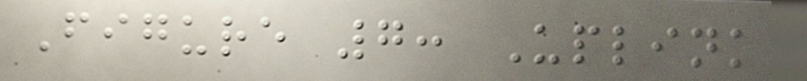Figure 7: Uplink
